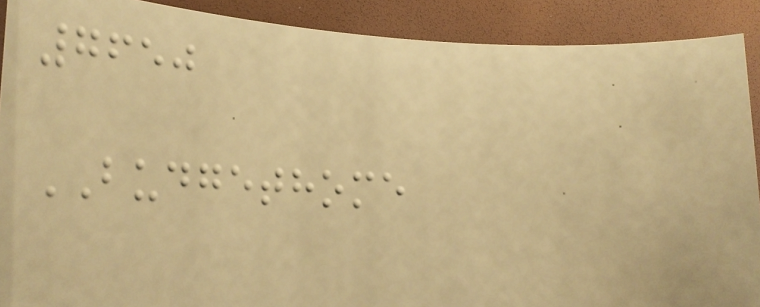7650
BUDGETHOME
